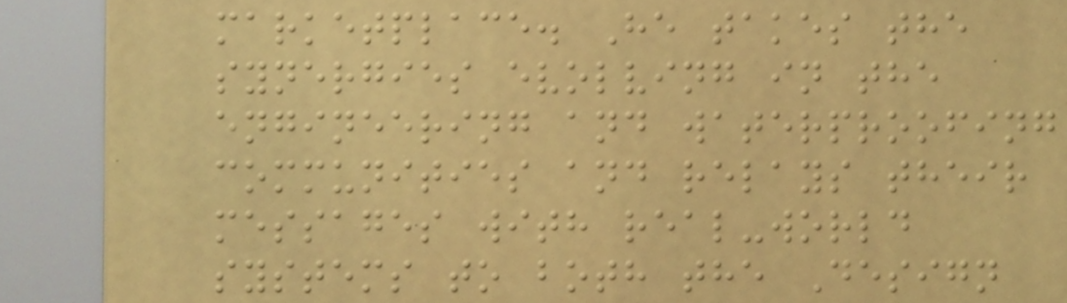marketplace. He takes the
synergies evolving in the
engineering and waterproofing
communities and relays their
messages with real-world
systems to both the Design
